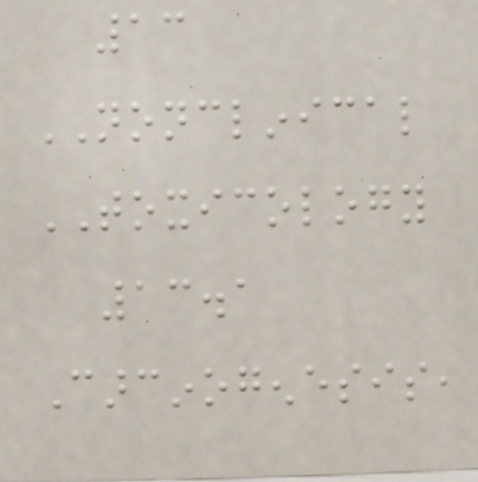13
NONCLINICAL
TOXICOLOGY
13.1
Carcinogenesis,
